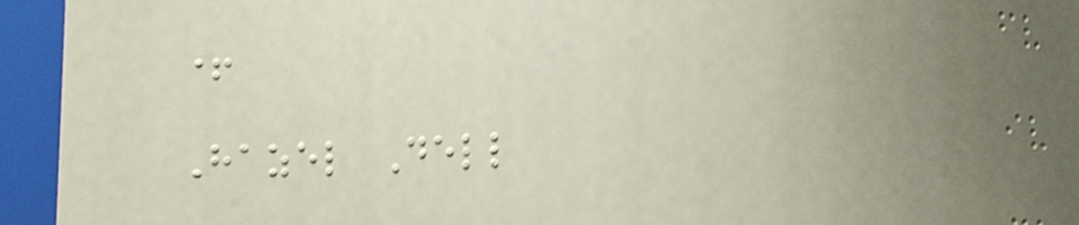+
Hazel Dell
